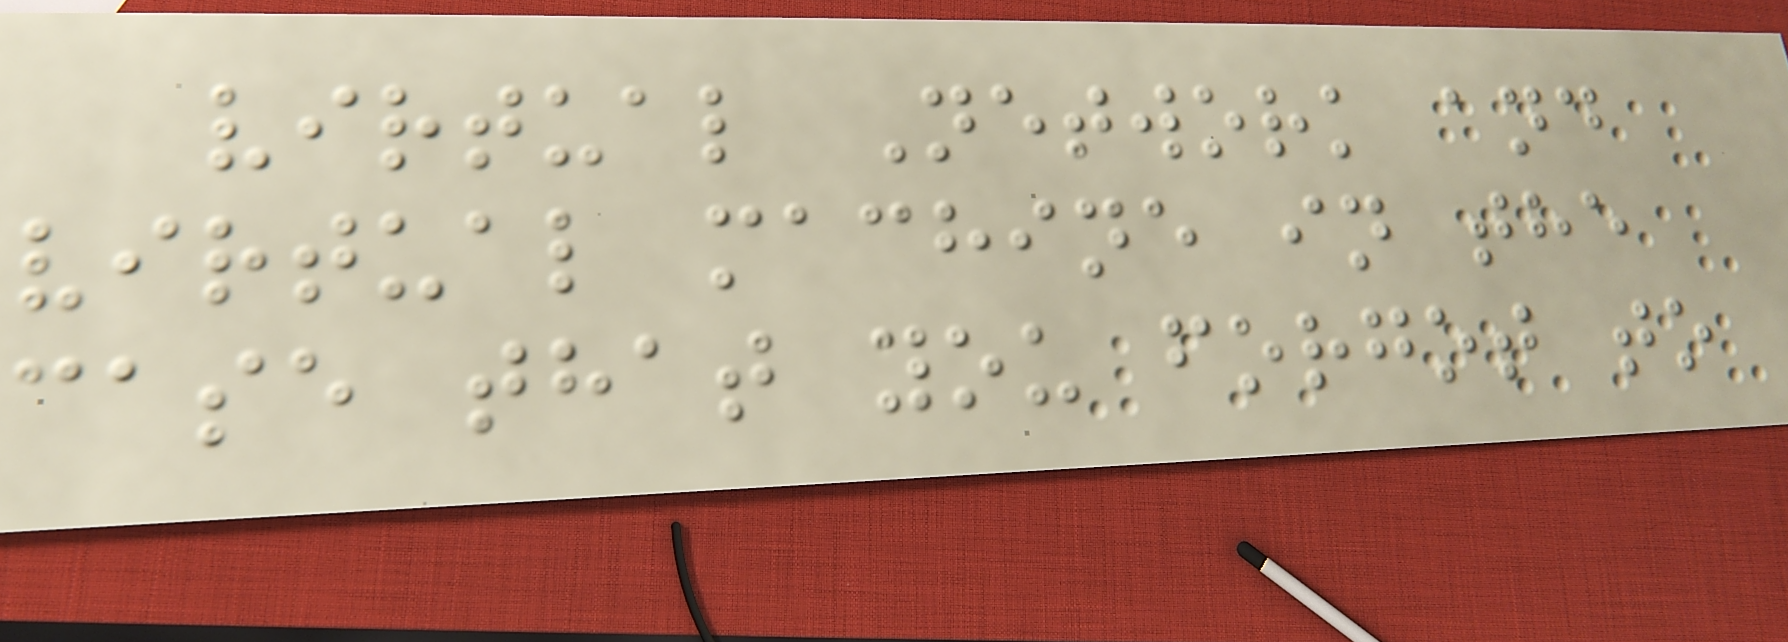virtual Network and
virtual machine in the
case that you forgot to
